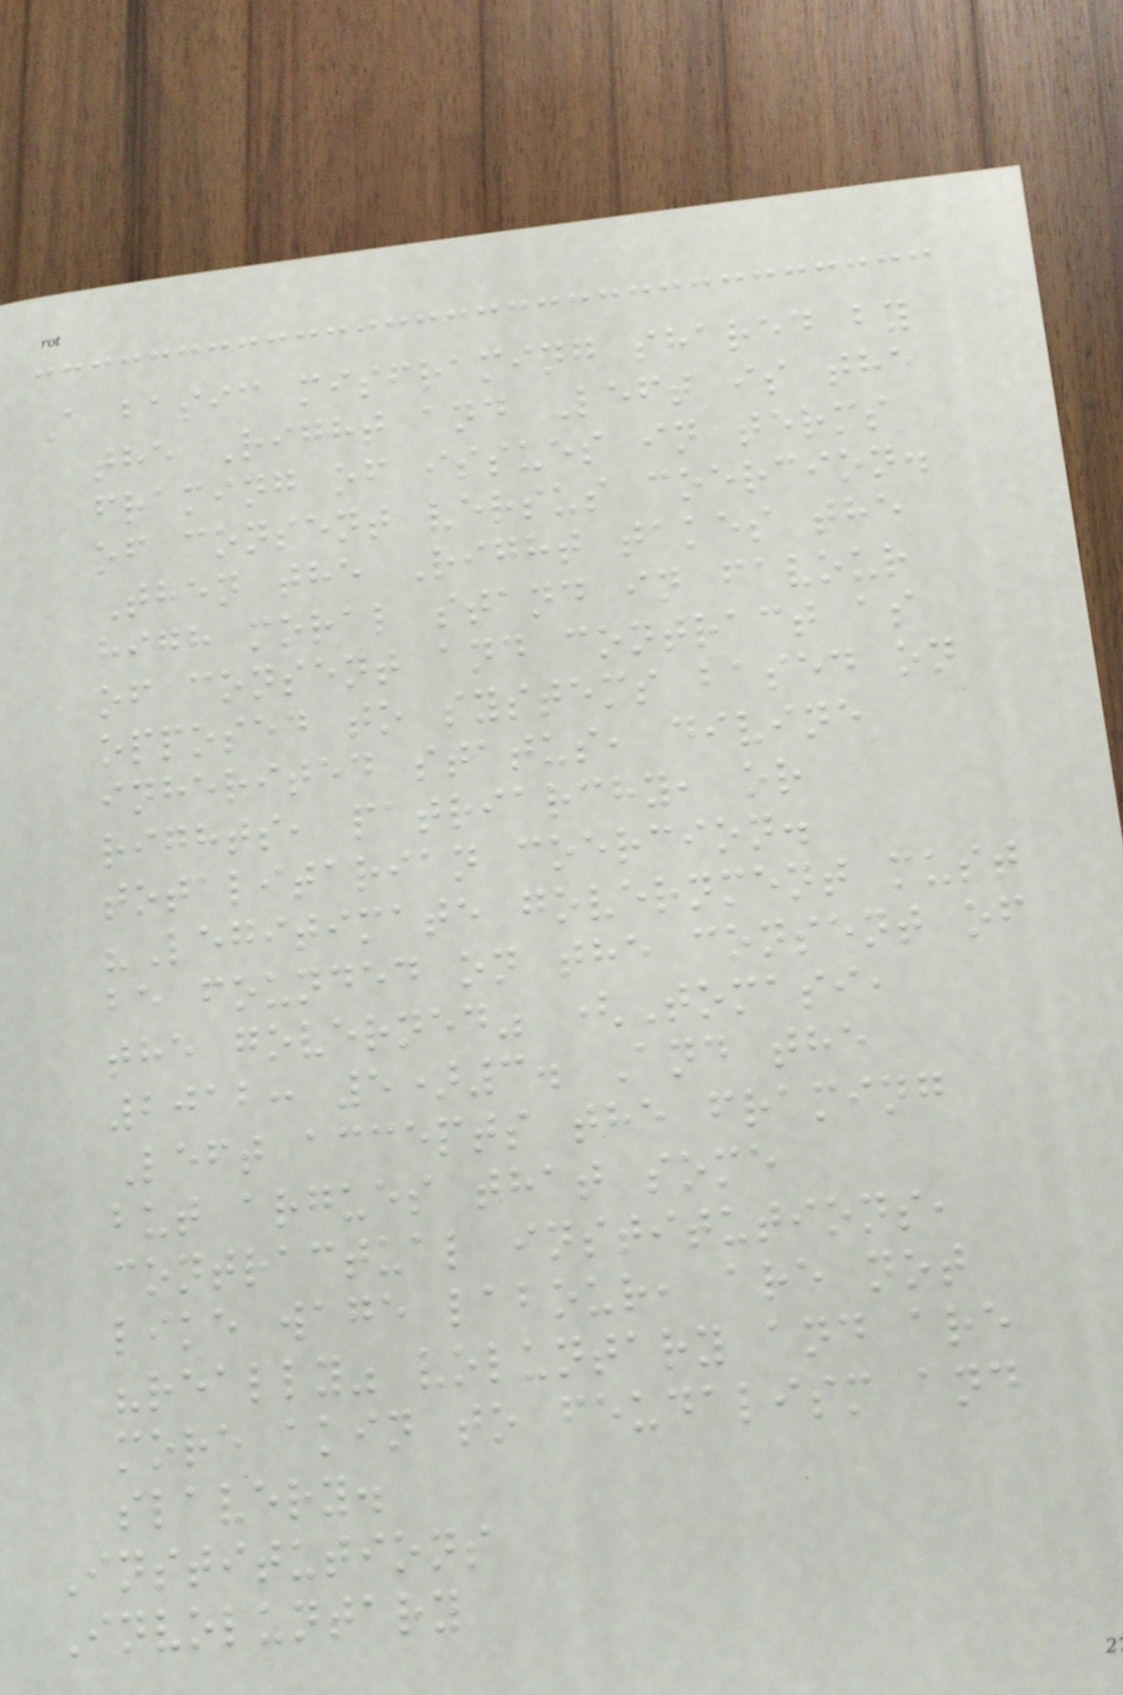A basic misframing shared by
the Right and Left is the
framing of issues in terms
of consent versus coercion.
Then the Right takes the
high moral stand in favour
of consent and contract as
opposed to systems based on
inherited status, divine
rights, patriarchy, or
totalitarian coercion.
"Legitimate government must
be founded on the consent of
the governed" (Tomasi,
2012: 5)3. And the
Left accepts the framing
but argues that some
contractual institutions,
like wage labour, are not
"really" voluntary and are
more akin to feudalism and
slavery.
Institutions
Involuntary
